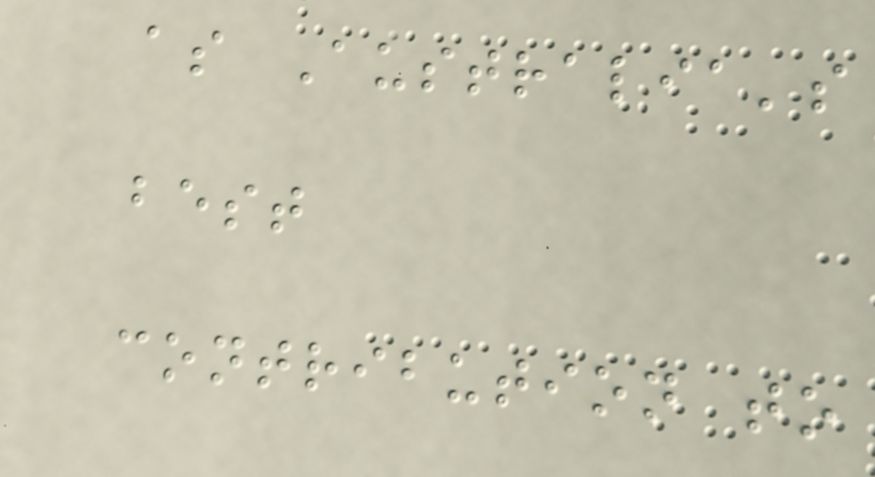as Australia's
best
contribution to
